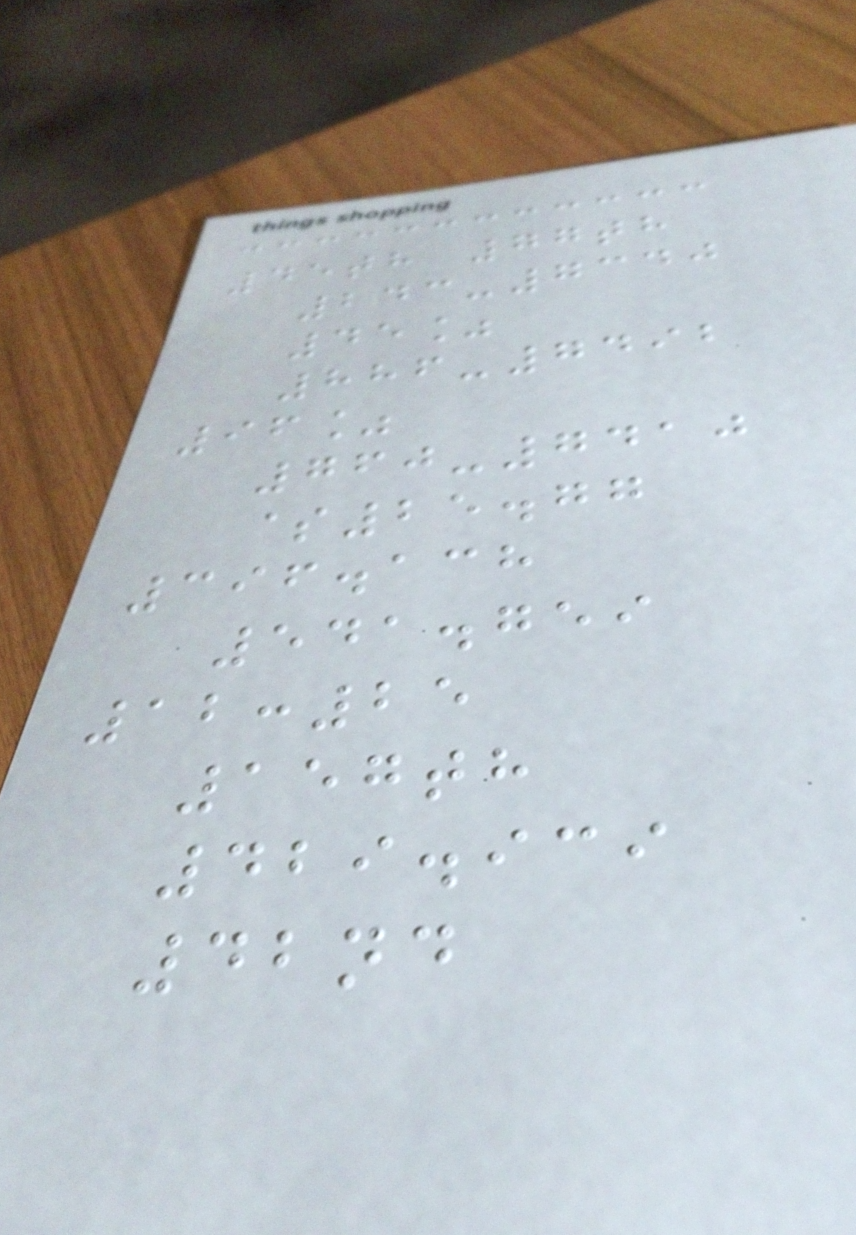45th 77th
243-7340
45%
886-7492
96%
760-7410
$25.77
396.138
541.759
12:25
157th
429.939
42nd
